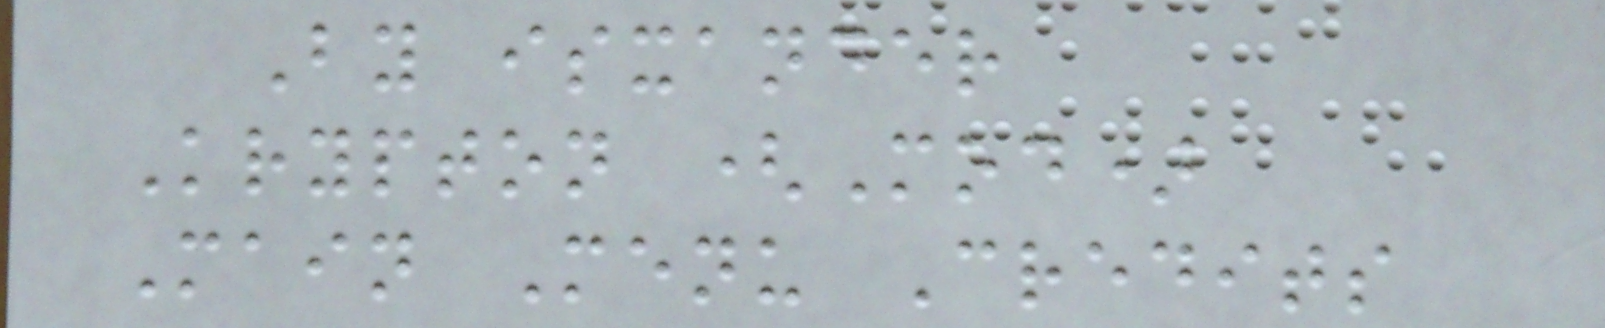By isxander
Krypton (Mod)
Main Menu Credits
